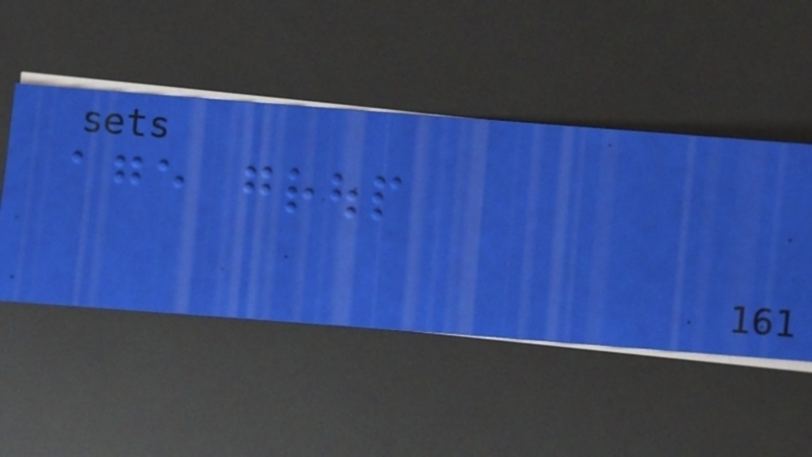age group
